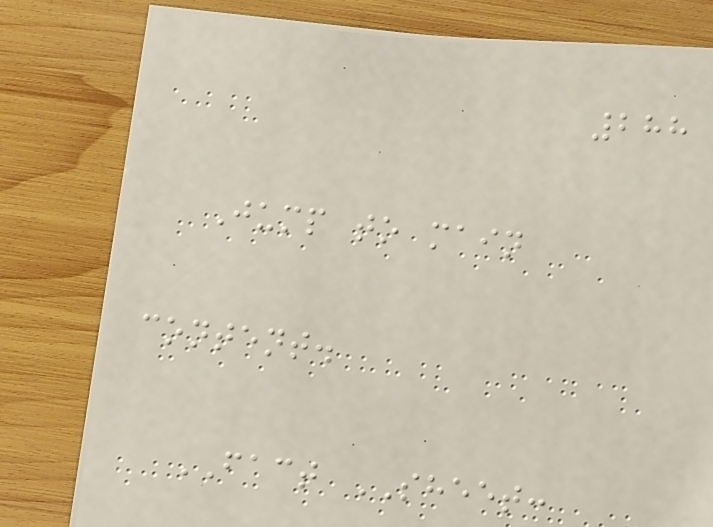288
Jump to main
content.
FACT SHEET:
